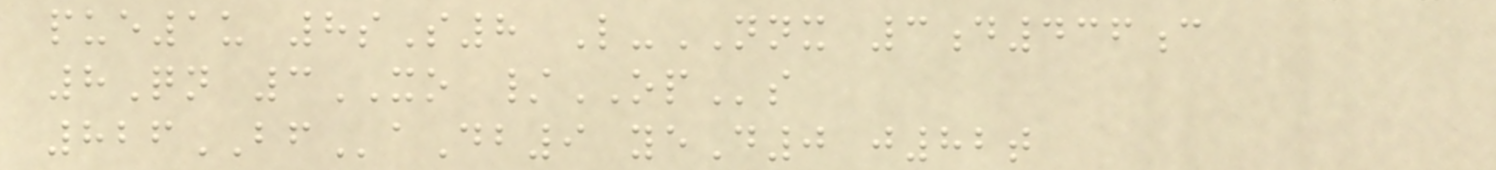pue1u 8sS8 L-NNX 3d436c
8Qn 3XO /OPs
826BFaDb9 yeD0 j82t
